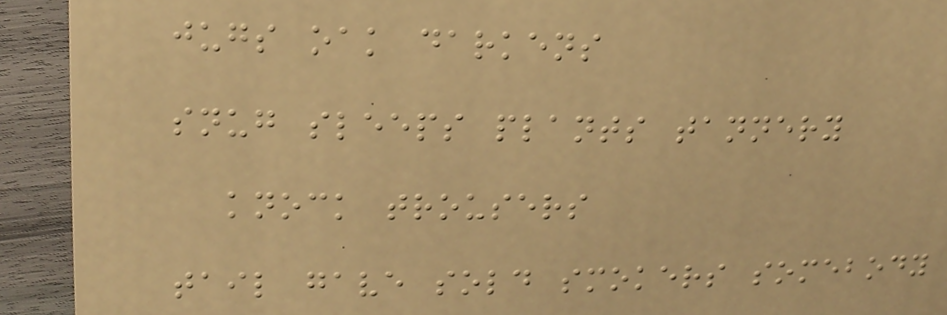jugs oak darkens
snug sleeps plants tannery
knock trousers
tail gave sold smokers somebody
